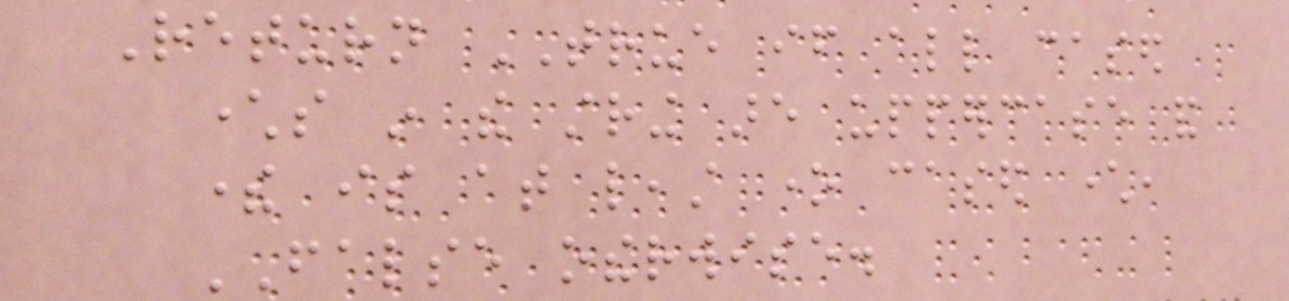Return TRUE if all cased
characters in the string are uppercase and
there is at least one cased character,
FALSE otherwise.
